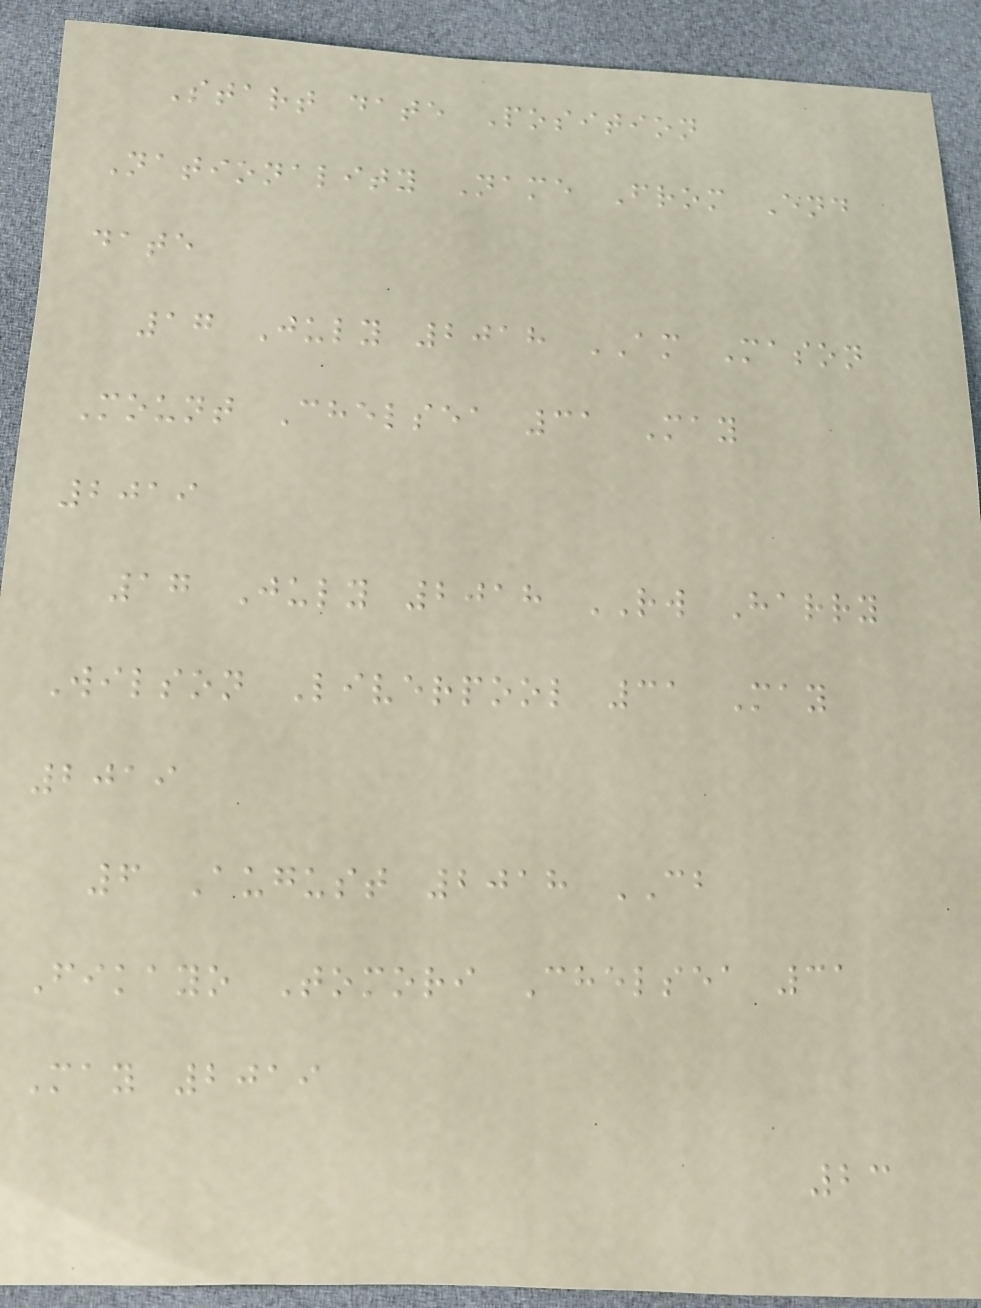Start date Position
Nationality Name From End
date
17 July 2018 AM Mason
Mount Chelsea 31 May
2019
17 July 2018 RW Harry
Wilson Liverpool 31 May
2019
6 August 2018 CB
Fikayo Tomori Chelsea 31
May 2019
23
